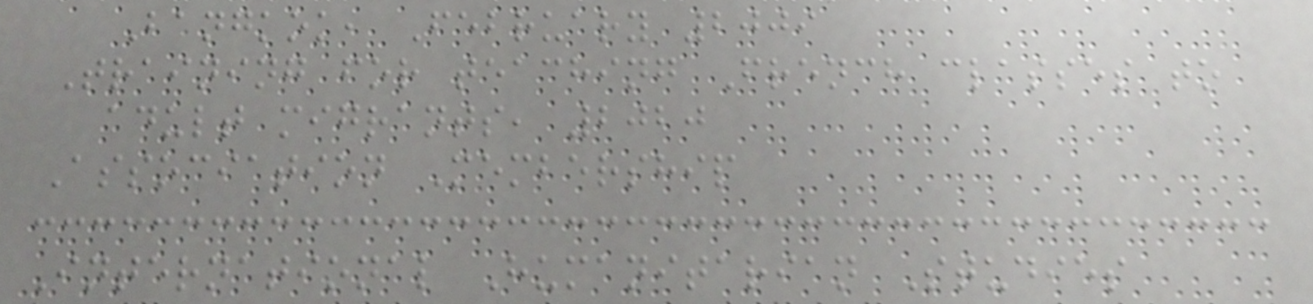Bangkok, February 2009
Training for teaching French classes to
adult migrants, 2020
Association Membership
International Humanitarian Studies
